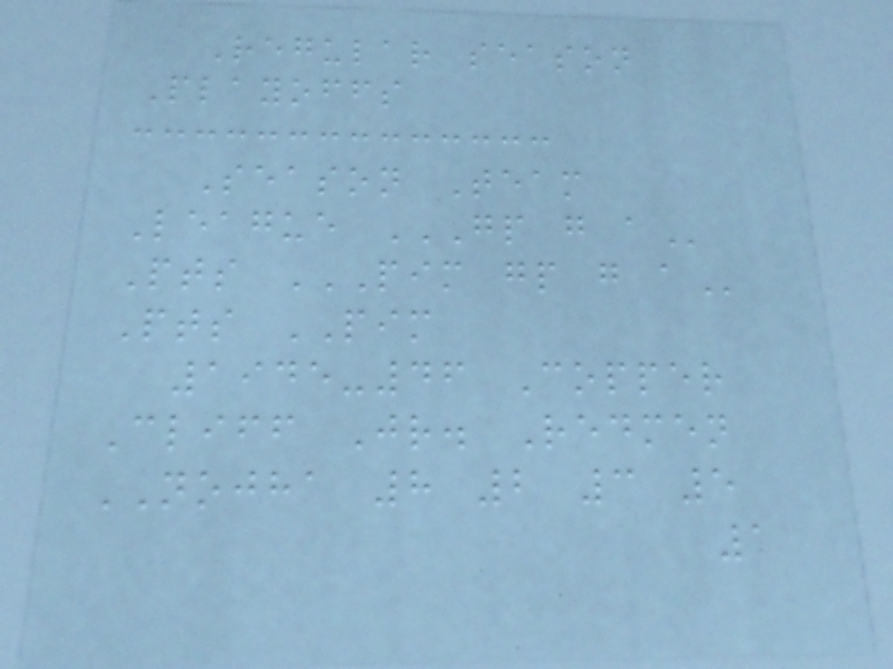Regular season
Playoffs
Season Team
League GP G A
Pts PIM GP G A
Pts PIM
1945-46 Copper
Cliff Jr. Redmen
NOJHA 8 2 3 5
1
